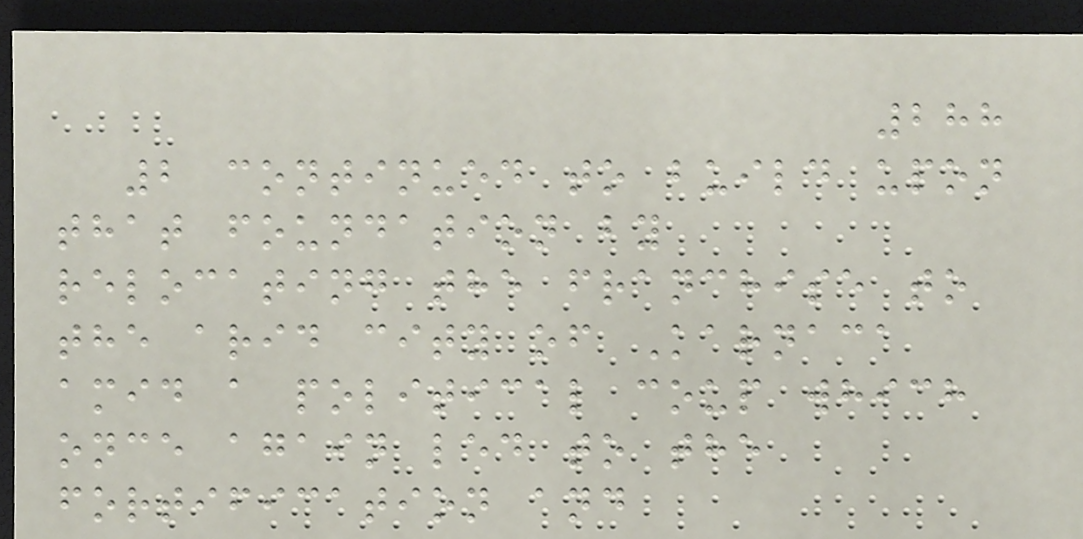288
2 continued to build upon
that foundation by
relocating the franchise to
the arid city of Karnaca
amid a political coup which
once again led to the
fortification and
